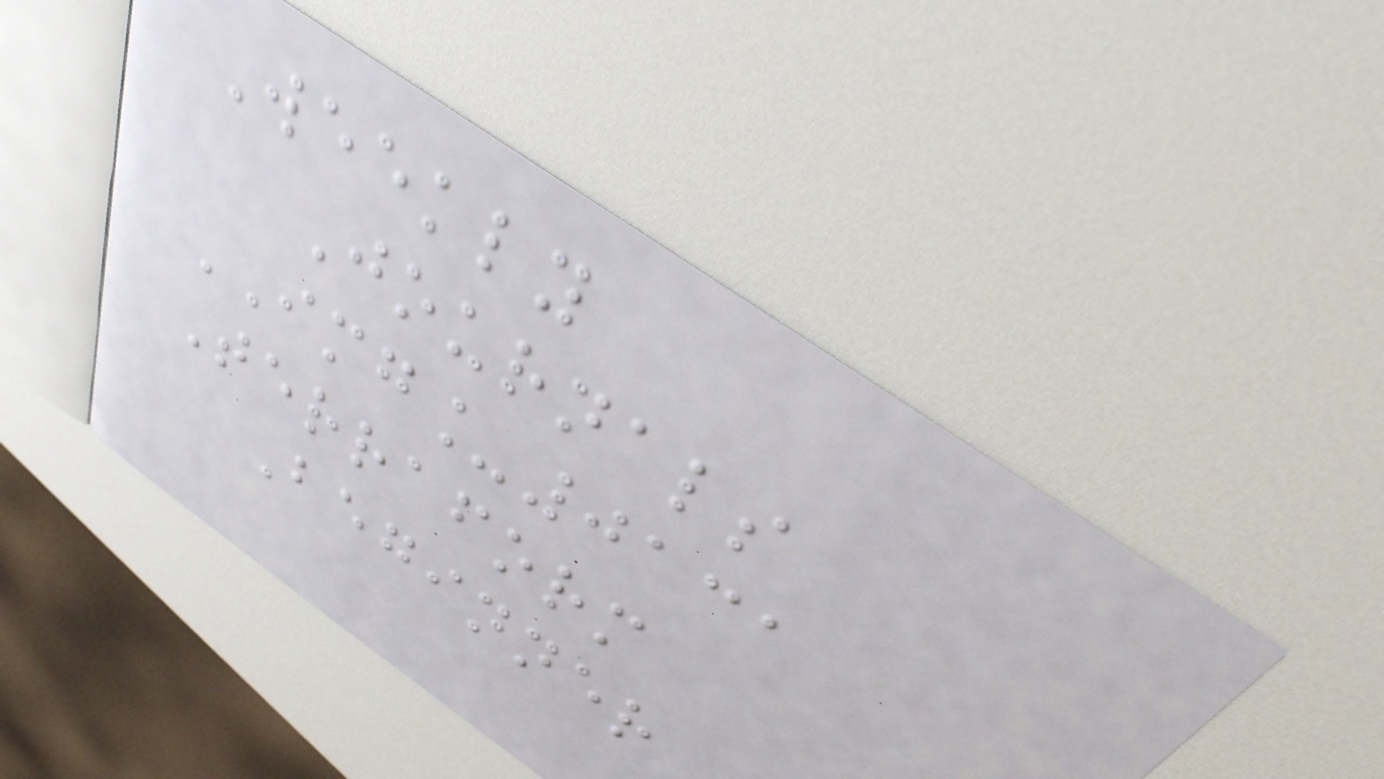Weekly
Journals
IMG_0131
Terraform
Beginner
